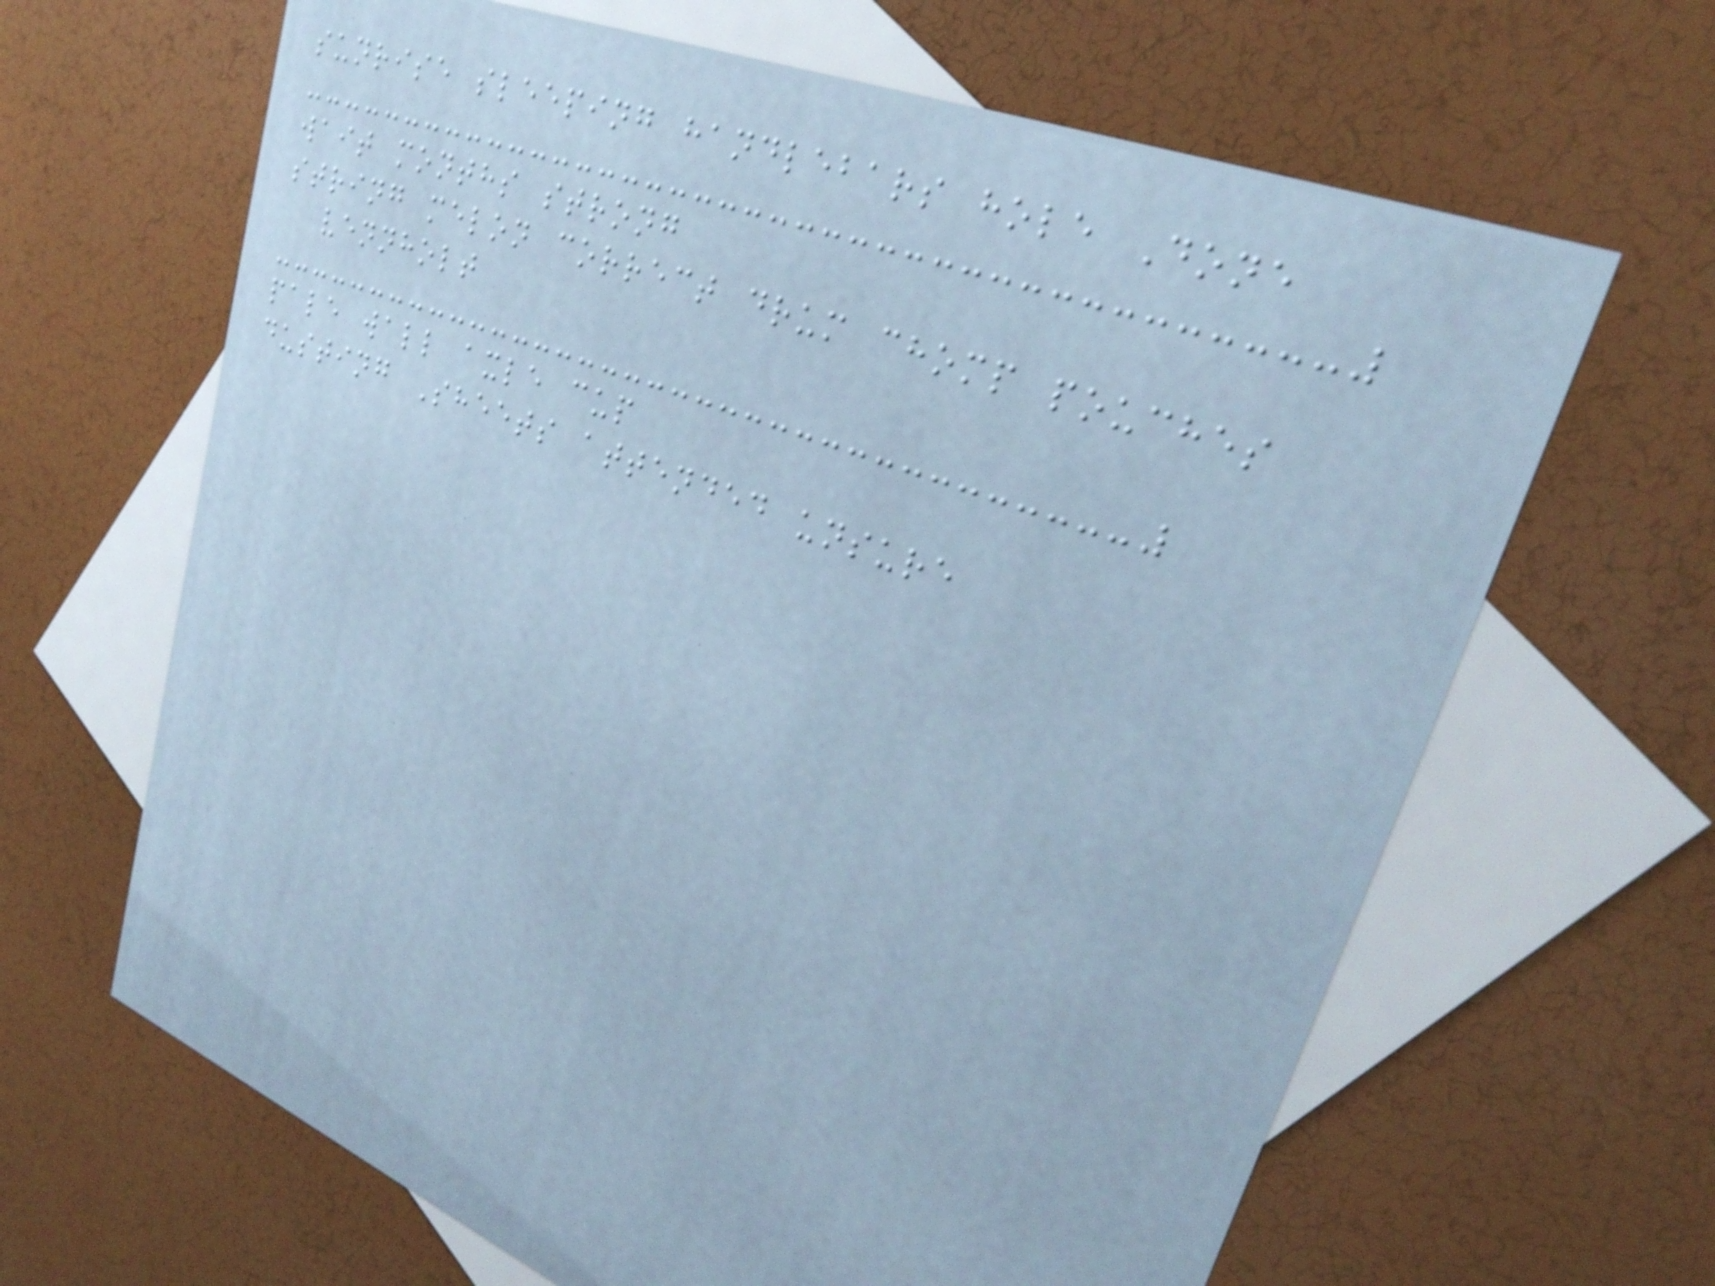sunrise sleeping handlebars hole Done
wait months strong
string melon correct drum chomp pouches
vennholt
pale wall axle cup
dusting Sheets attended unsure
